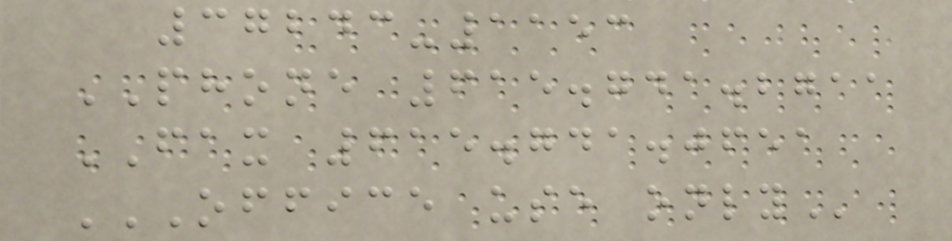37243-1153
PHONE 615.741.2711
FAX 615.741.0651
OFFICE USE ONLY
